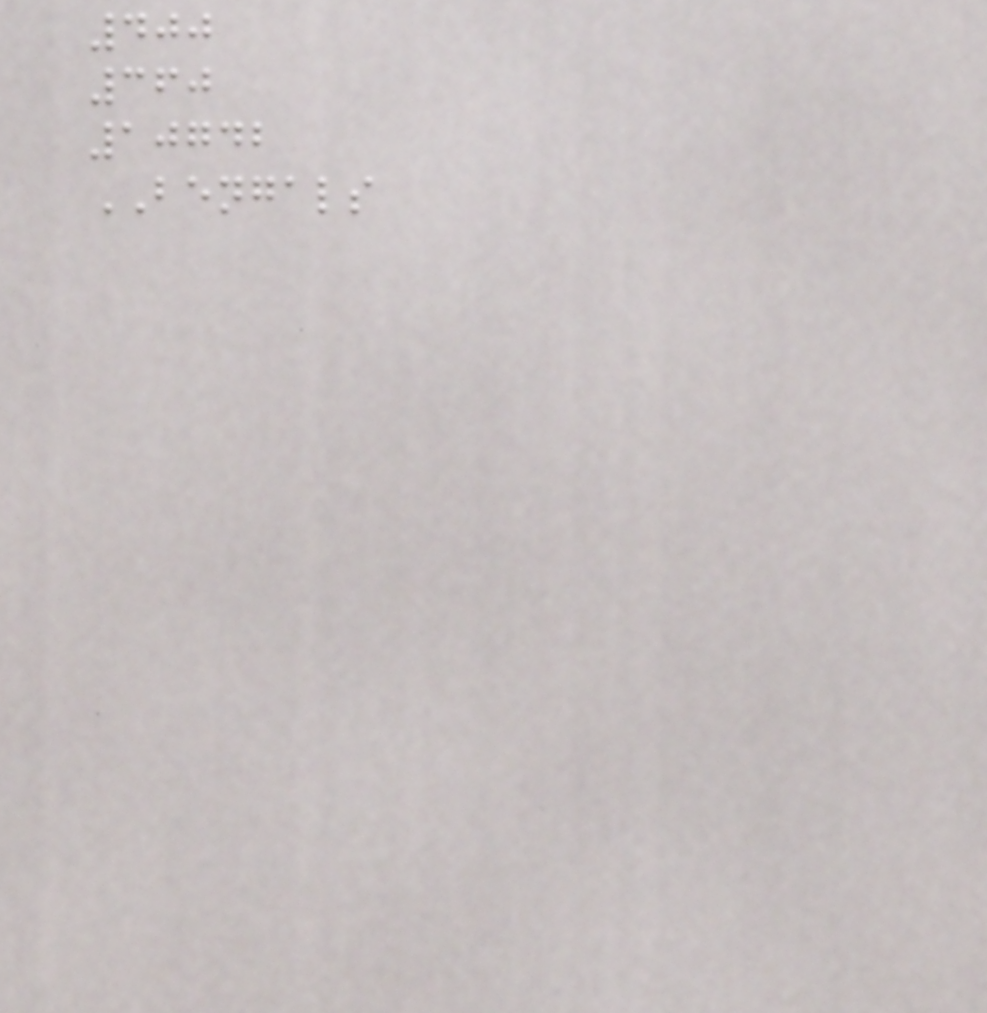400
360
10742
BENGALS
